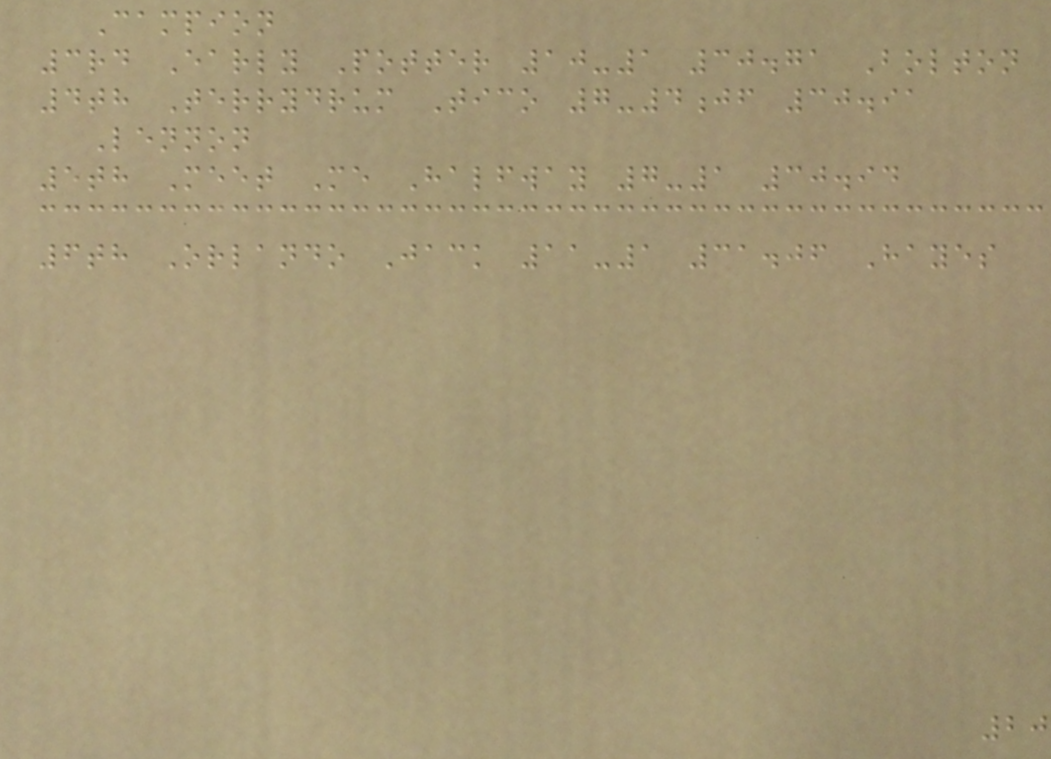Campion
3rd Early Potter 10-1 30.71 Bolton
4th Terrydrum Tico 7-4jf 30.91
Lennon
5th Meet Me Halfway 7-1 30.94
6th Orlando Jack 11-1 31.06 Hayes
20
